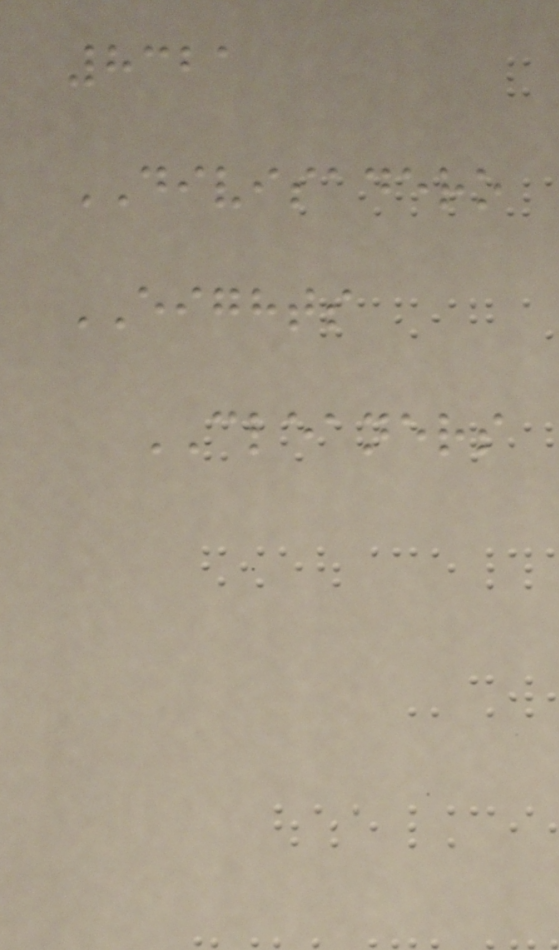8321
DIVISADERO
EIGHTS
CLEANERS
